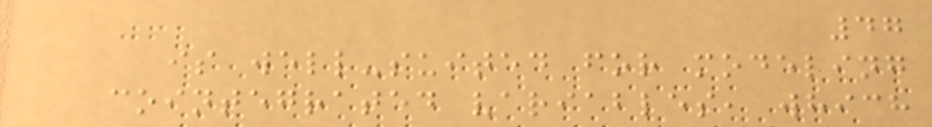47
is well-suited for modeling
cointegrated variables, which
